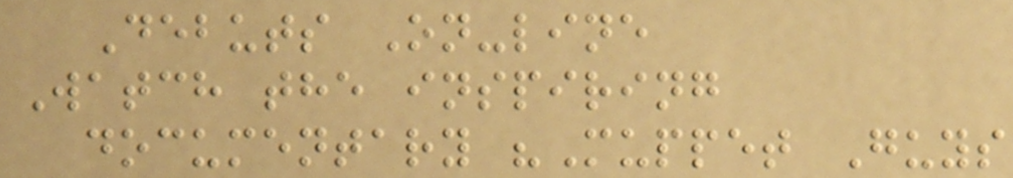Debuts On-line
Watch the inspiring
documentary "Muppet Guys
